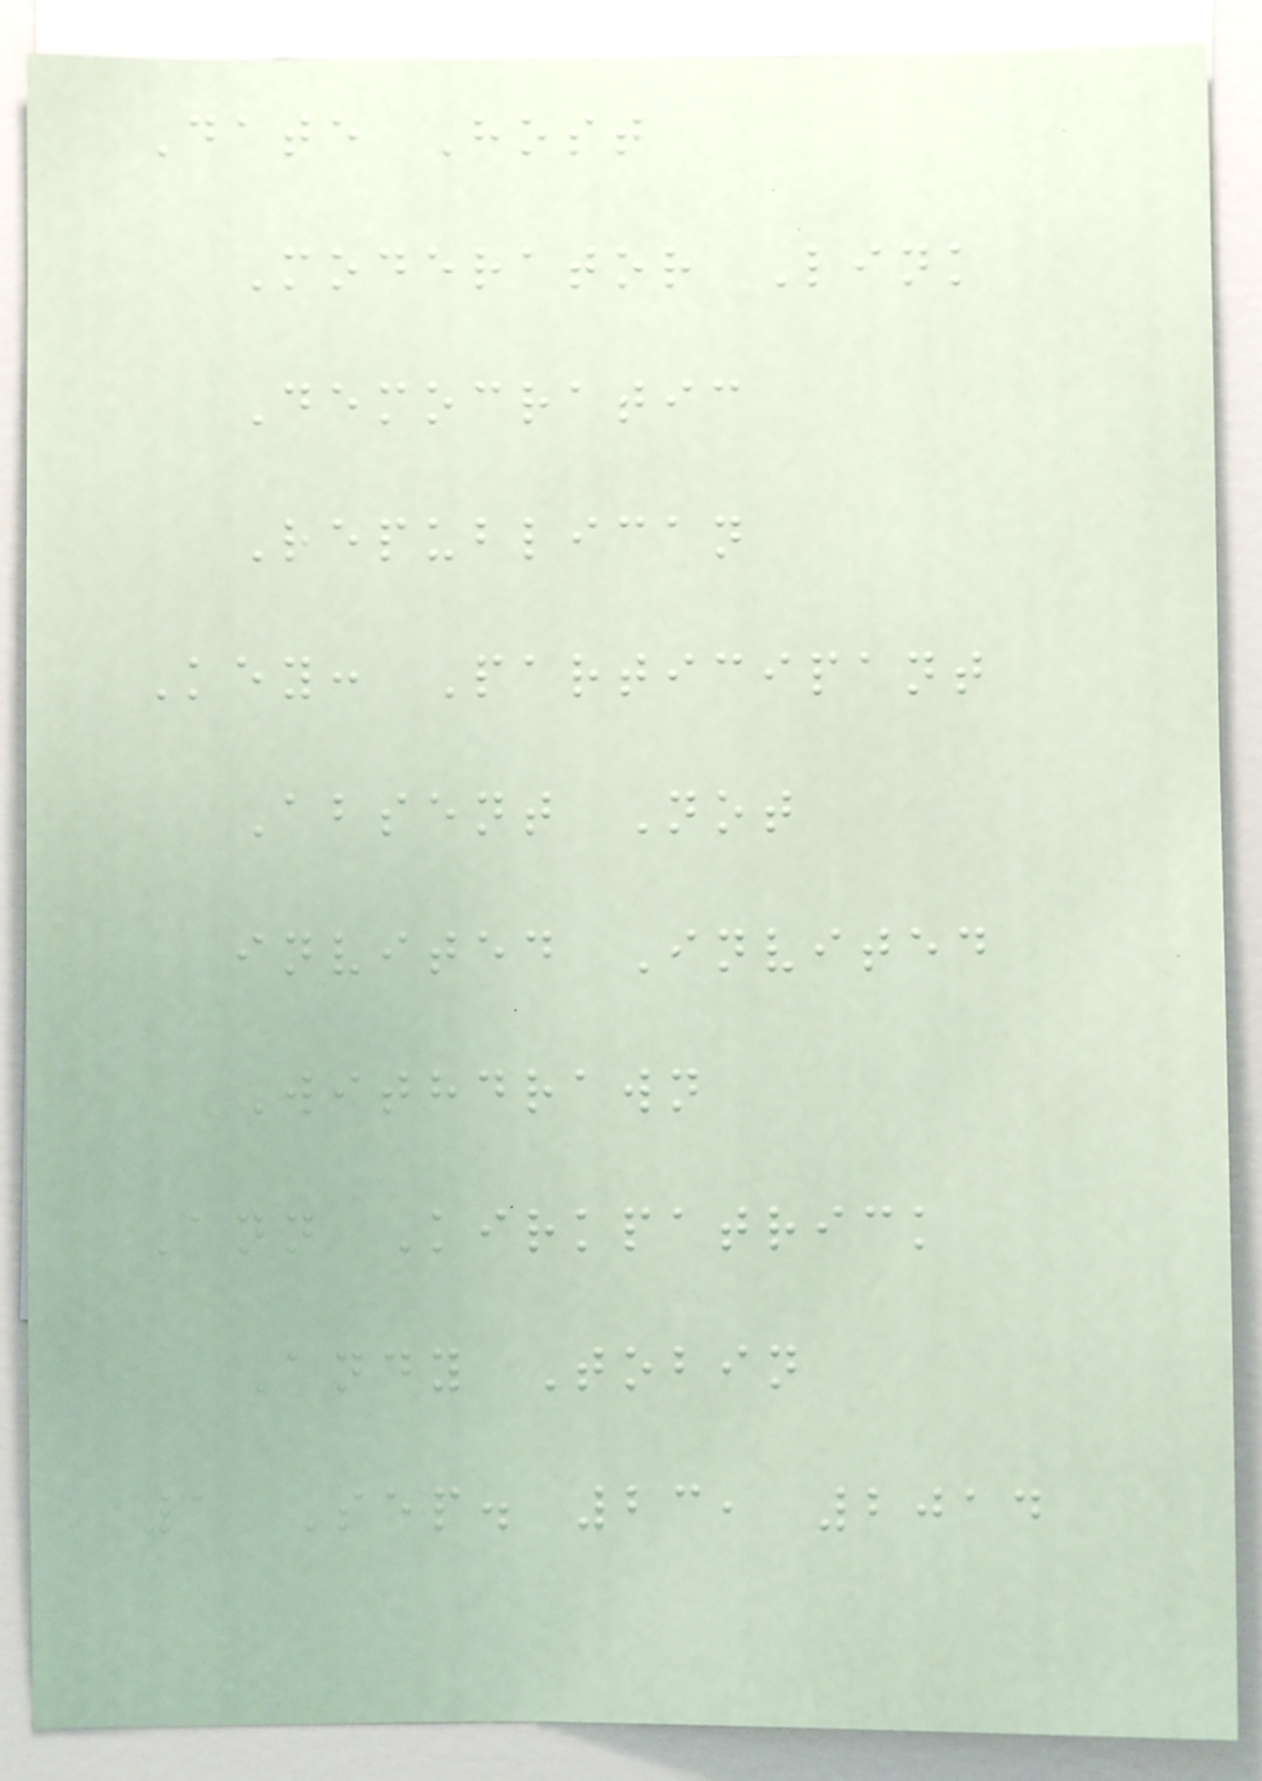Date Host
Moderator Link
Democratic
Republican
Key: Participant
Absent Not
invited Invited
Withdrawn
Ann Kirkpatrick
Andy Tobin
1 Sep. 23, 2014
